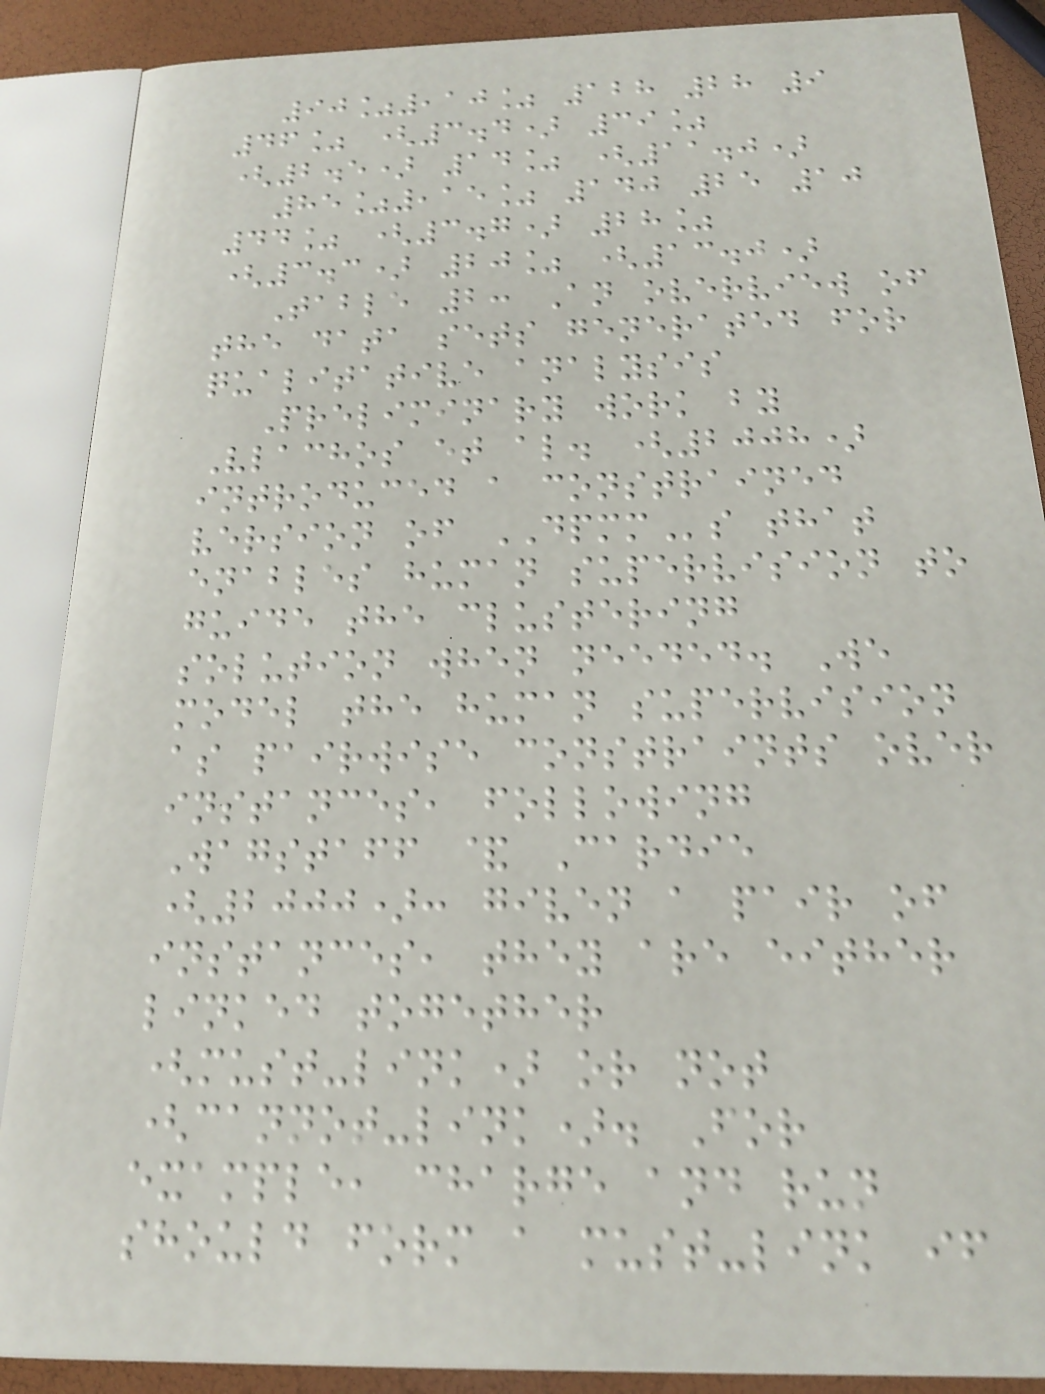90%,10% 128 28 9
46% (3.4) 39%
(2.5) 14% (11.0)
85%,15% 140 25 10
44% (3.7) 28%
(3.3) 20% (13.0)
Table 2: An overview of
the data sets generated for
qualitative analysis
Preliminary work by
Vlachos et al. (2008)
introduced a constrained
version of DPMMs that
enables human supervision to
guide the clustering
solution when needed. We
model the human supervision
as pairwise constraints over
instances, following
Wagstaff & Cardie
(2000): given a pair of
instances, they are either
linked together
(must-link) or not
(cannot-link). For
example, charge and run
should form a must-link if
